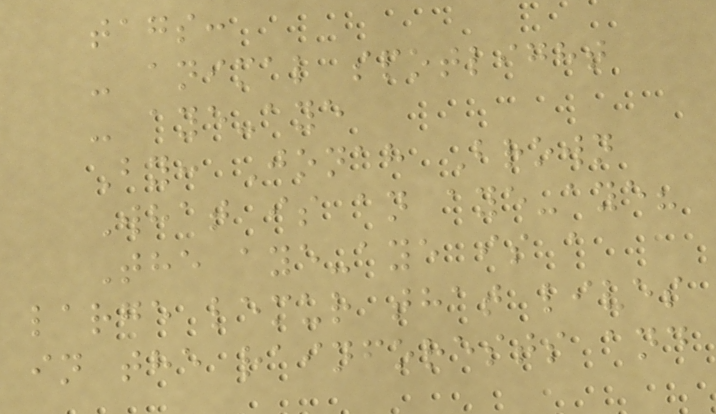tags:
- animal spotlight
- aye-aye
By: Jonah Brown
What is an aye-aye?
The aye-aye is a
large lemur that lives
in the rainforests and
